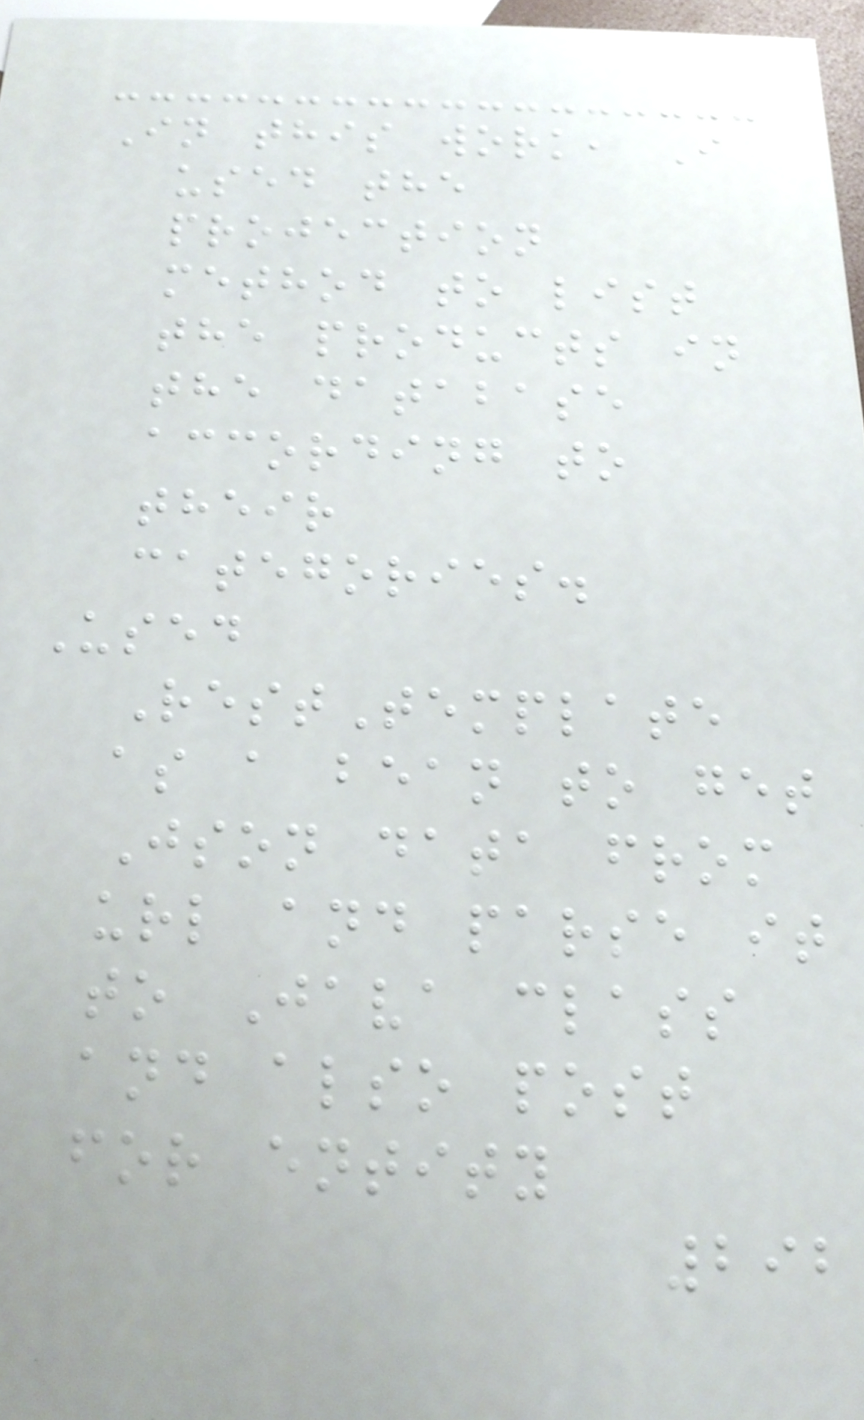In this work, I
used the
projection
method to list
the products in
the database
according to
their
categories.
Used
RestTemplate
as a bean to get
Json data from
url and parse it
to Java class
and also post
for entity
292
